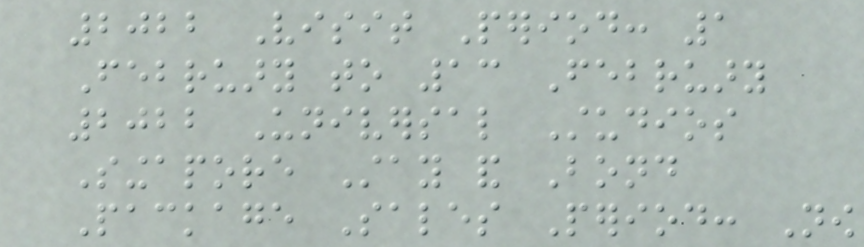2022 Visit Period: 1
February to 13 February
2022 Universal Studios
Singapore Stay and Bond
Package Sales Period: Now
